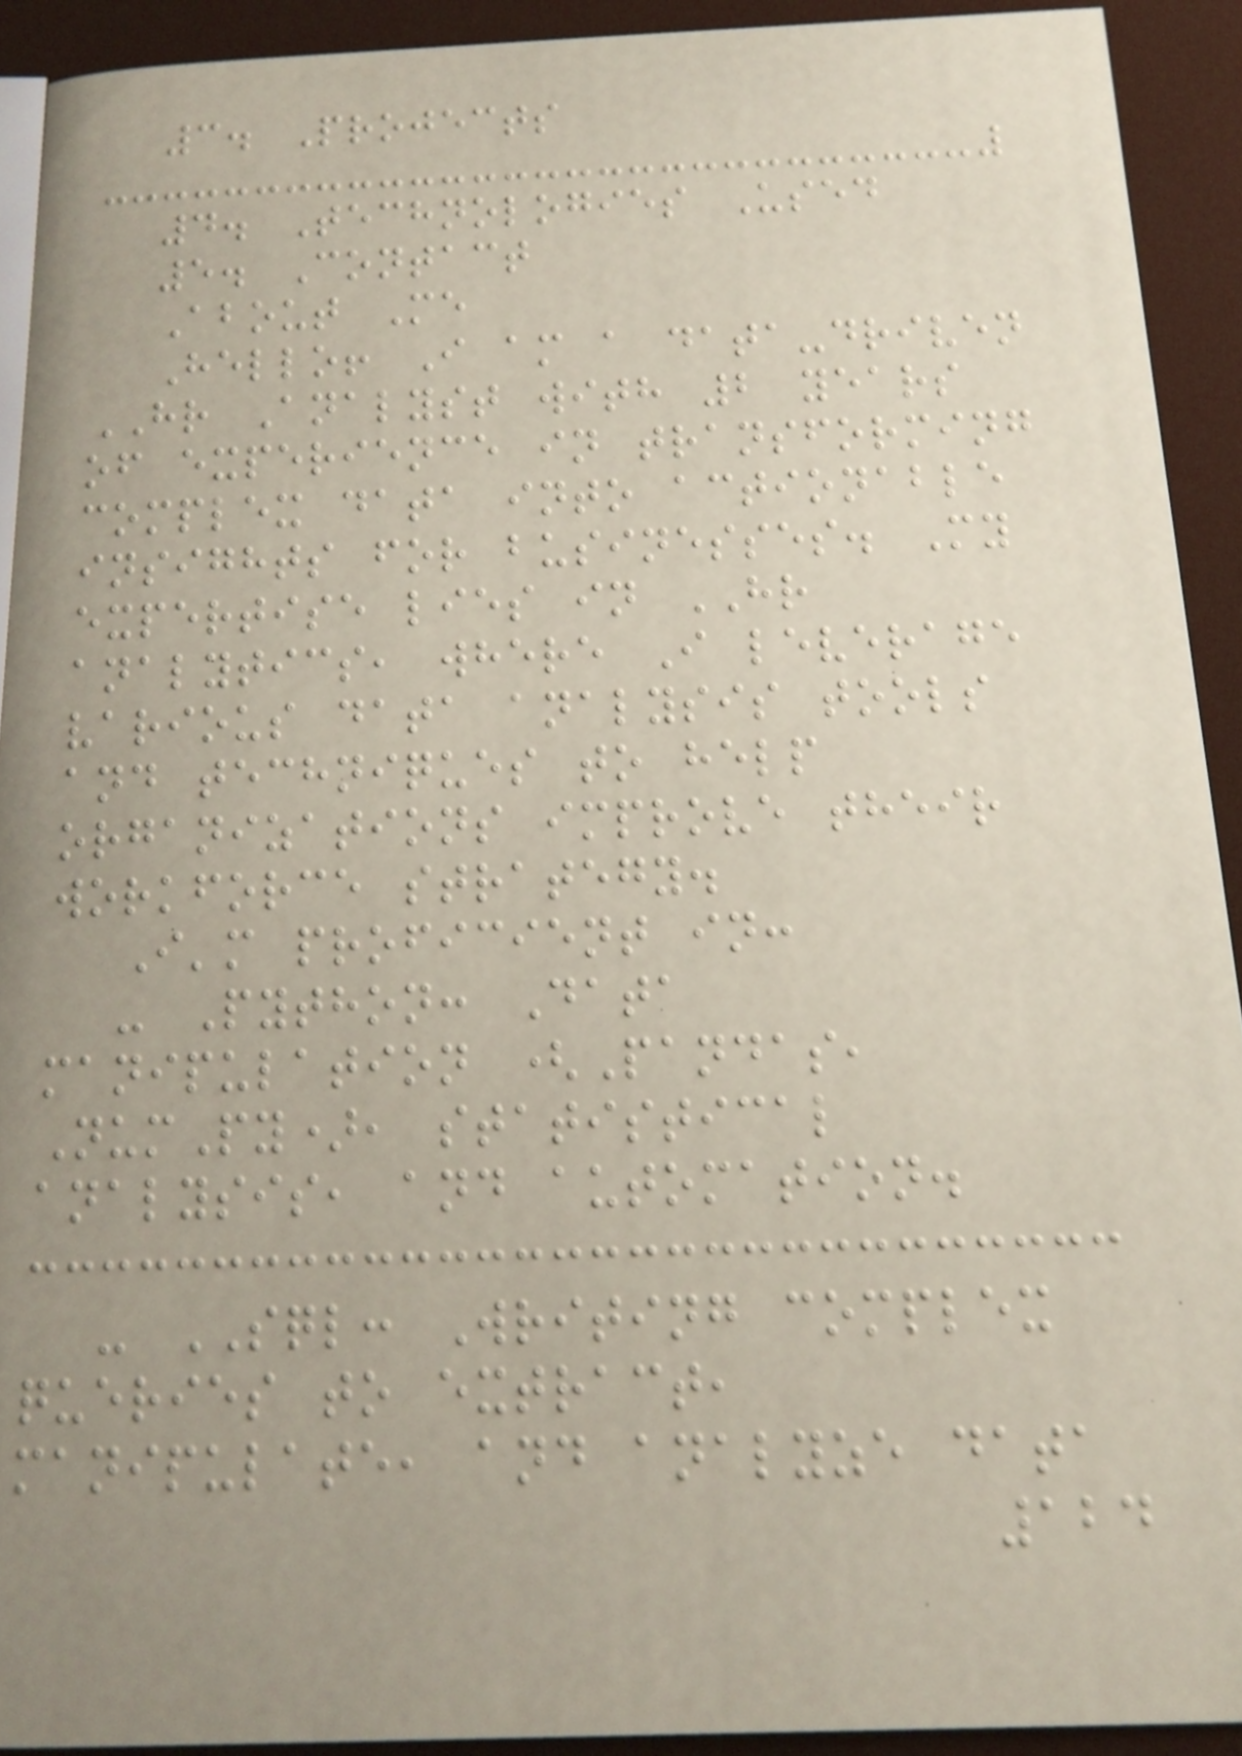3. Projects
4. Technologies Used
5. Contact
About Me
Hello! I am a data-driven
HR Analyst with 2 years
of experience in transforming
complex data into actionable
insights for businesses. My
expertise lies in HR
analytics, where I leverage
various data analysis tools
and techniques to help
organizations improve their
workforce strategy.
I'm proficient in:
- Python: Data
manipulation (Pandas,
NumPy), statistical
analysis, and automation.
- SQL: Writing complex
queries to extract,
manipulate, and analyze data
124
